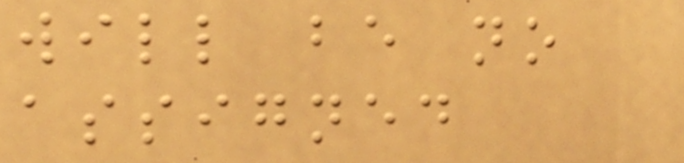will be no
assigned
